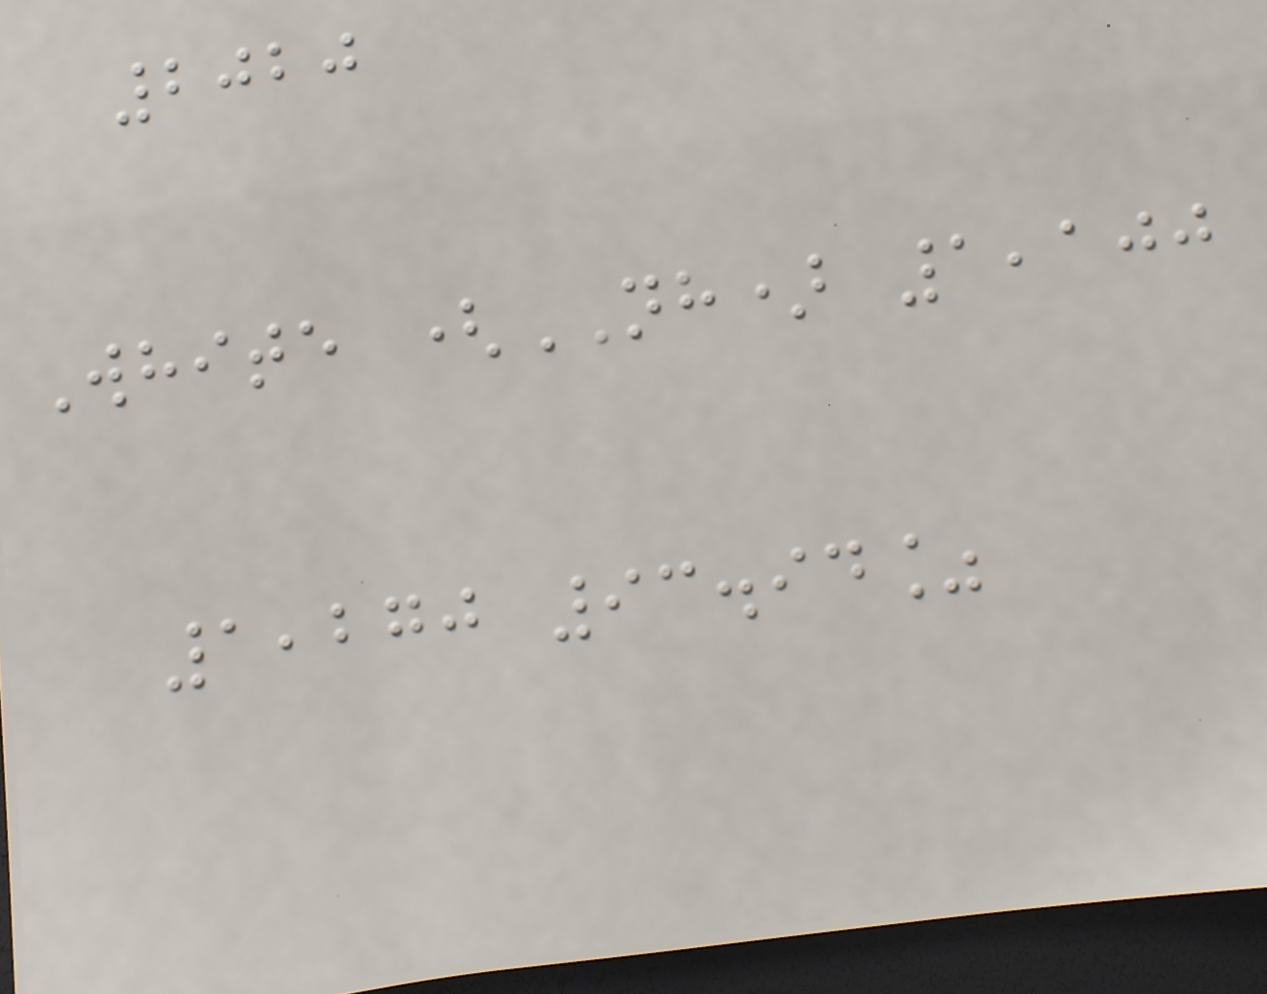2020
White (NH) 1,100
1,270 93.94%
